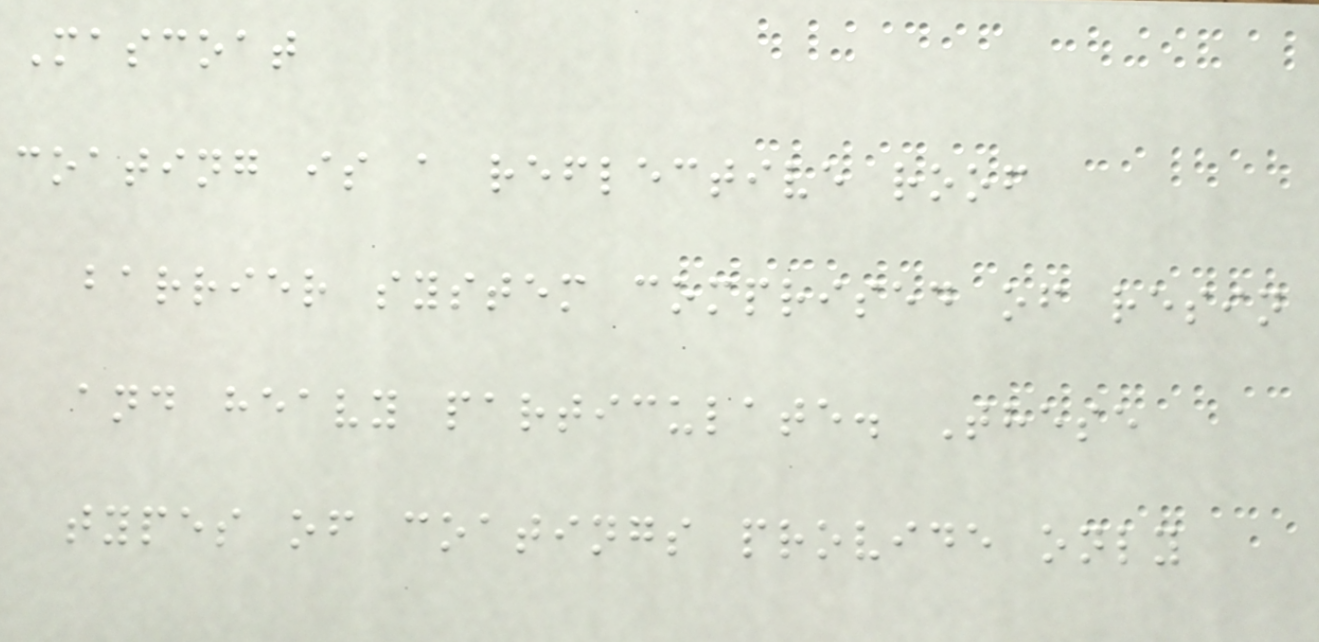Mascoat
coating is a reflective roof
barrier system comprised of resin
and heavy particulate. These
types of coatings provide only
